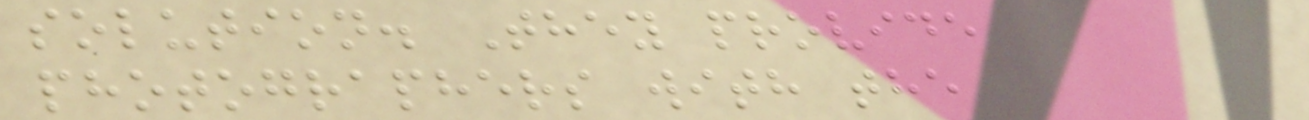solution. They provide
photographers with the
